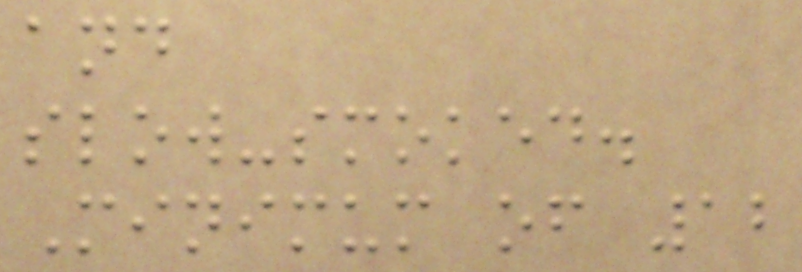and
slow-smoked.
Minimum of 12
